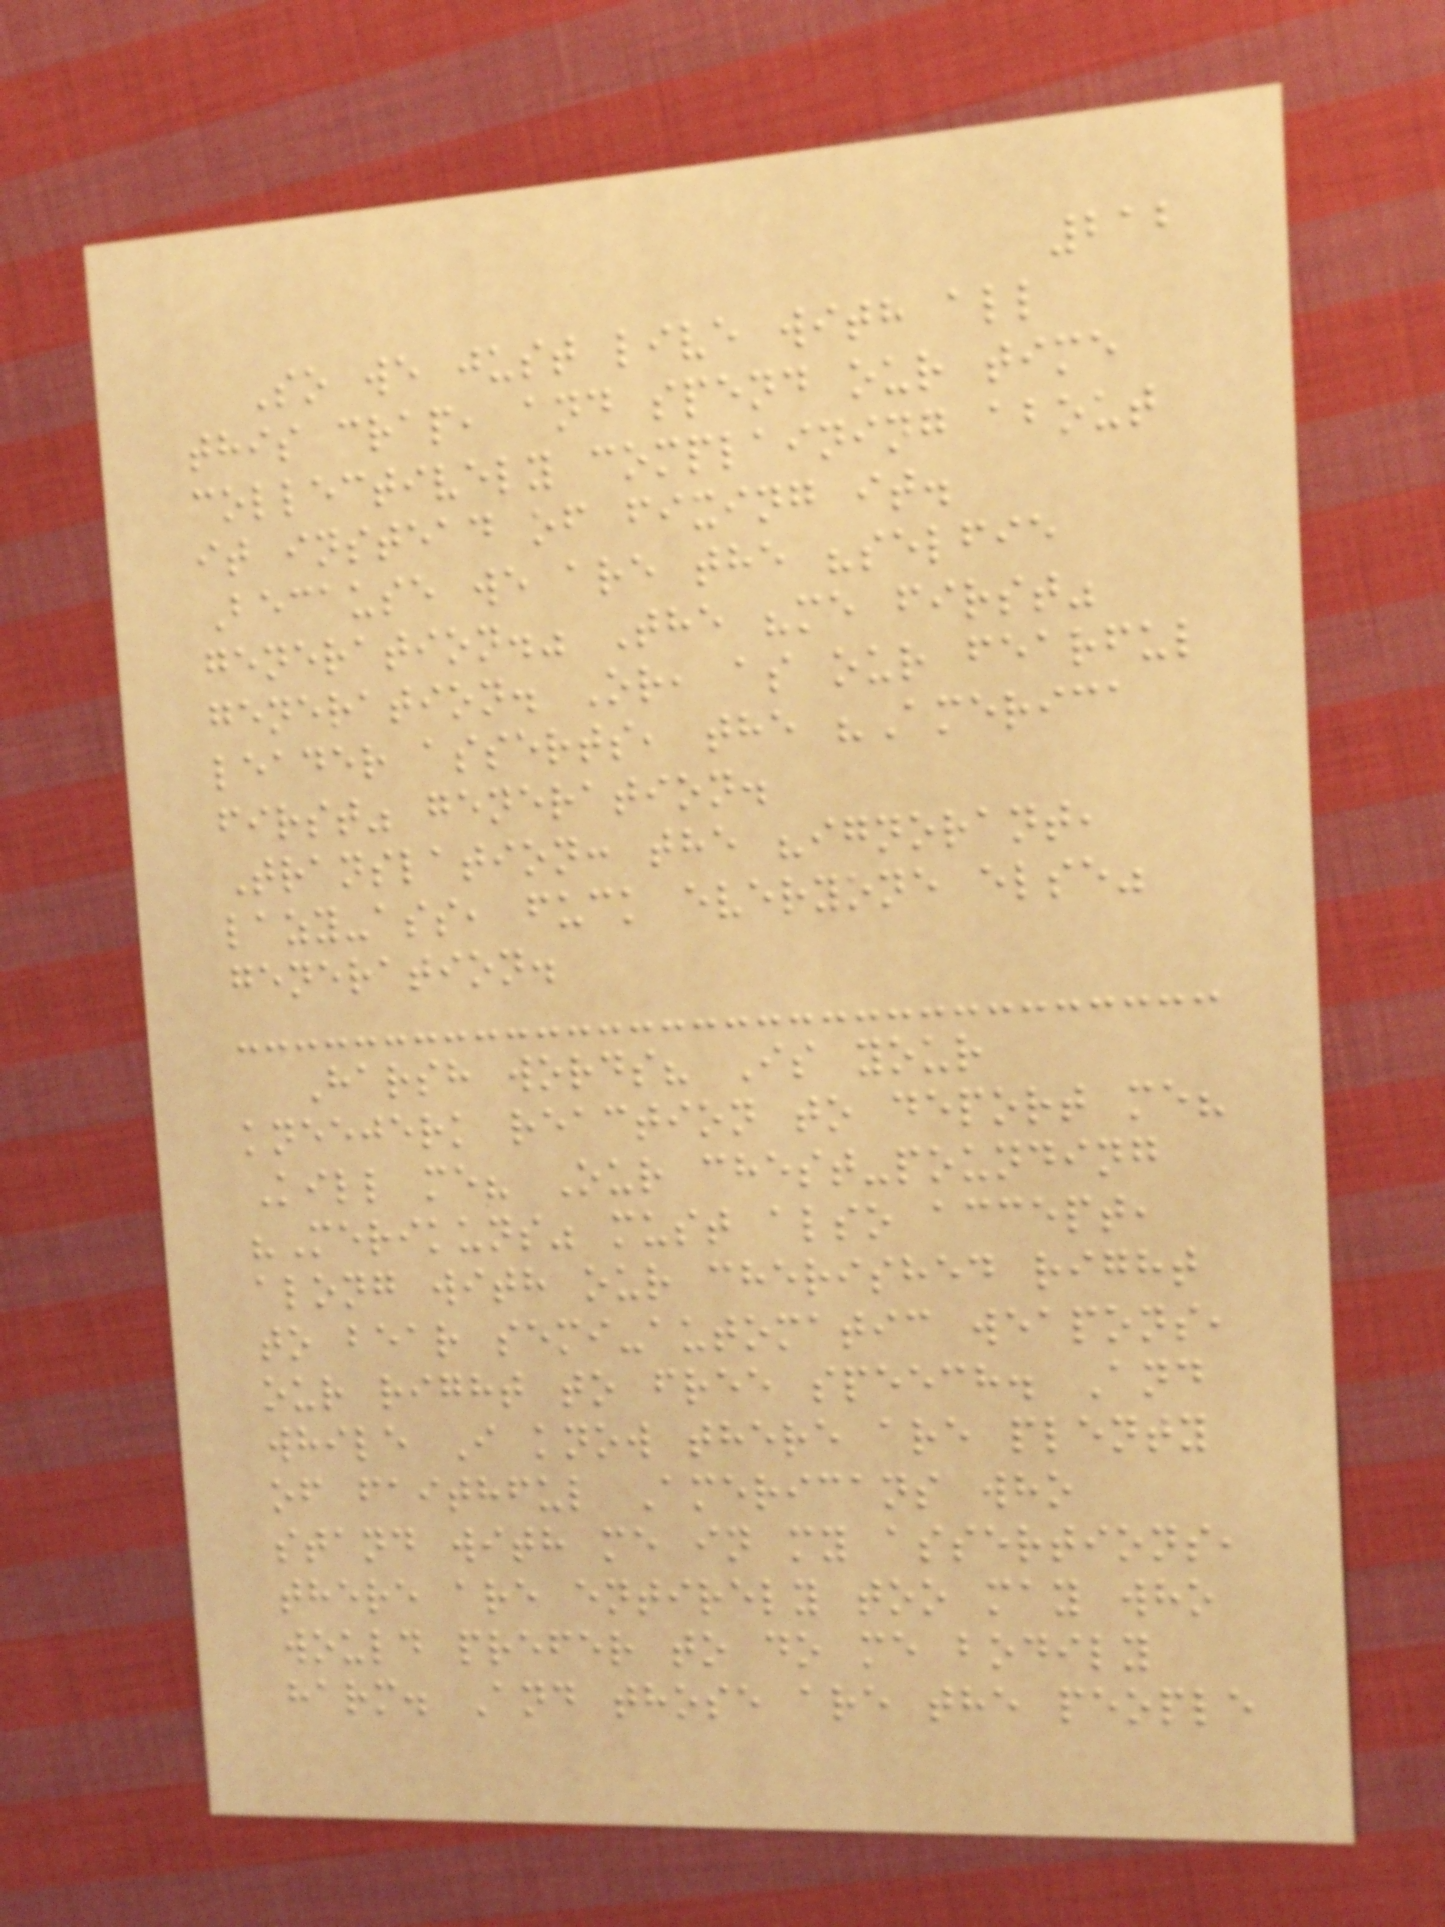212
So we just live with all
this crap, and spend our time
collectively complaining about
it instead of fixing it.
Because we are the "selfie
generation." The "me first"
generation. Or, as our fearful
leader asserts, the "America
first" generation.
Translation: the "ignorant,
lazy-ass, fuck everyone else"
generation.
Harsh words? Is your
kneejerk reaction to deport me?
Kill me? Our chest-pounding
"Merikuns" must also accept,
along with our cherished right
to bear semi-automatic weapons,
our right to free speech. And
while I know there are plenty
of faithful Americans who
stand with me in my assertions,
there are entirely too may who
would prefer to do me bodily
harm. And those are the people
